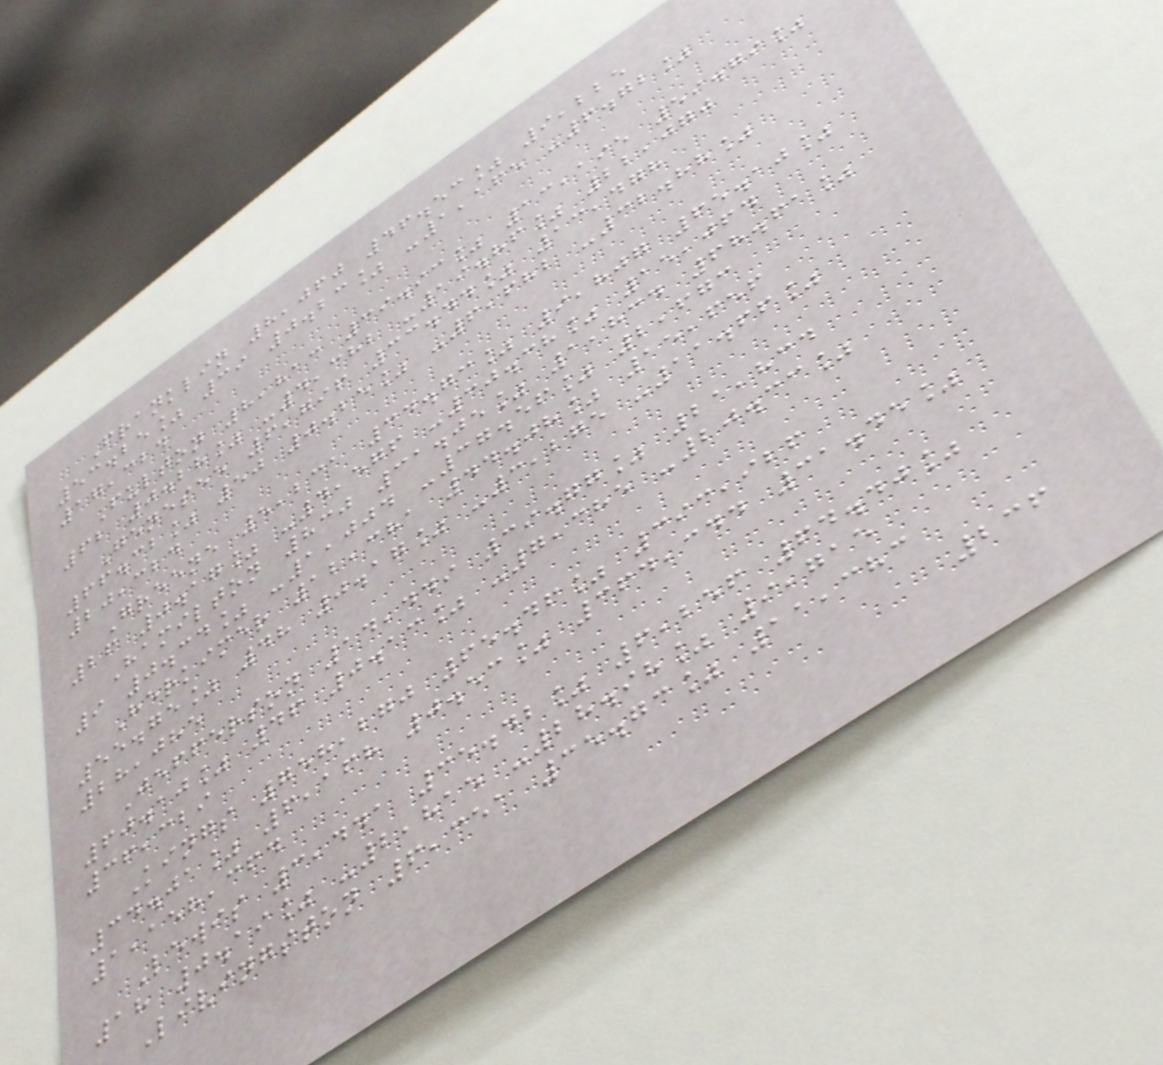Franklin 8,060 46.53% 9,225
53.25% 39 0.23% -1,165 -6.72%
17,324
Fulton 8,813 39.93% 13,195 59.79%
62 0.28% -4,382 -19.86% 22,070
Genesee 6,796 33.44% 13,478
66.32% 50 0.25% -6,682 -32.88%
20,324
Greene 5,231 34.73% 9,807 65.10%
26 0.17% -4,576 -30.38% 15,064
Hamilton 830 31.05% 1,834 68.61%
9 0.34% -1,004 -37.56% 2,673
Herkimer 12,381 44.08% 15,656
55.75% 48 0.17% -3,275 -11.66%
28,085
Jefferson 14,449 39.77% 21,834
60.10% 46 0.13% -7,385 -20.33%
36,329
Kings 758,270 65.46% 393,926
34.01% 6,168 0.53% 364,344 31.45%
1,158,364
Lewis 3,441 35.42% 6,256 64.40%
18 0.19% -2,815 -28.98% 9,715
Livingston 6,351 35.73% 11,383
236
